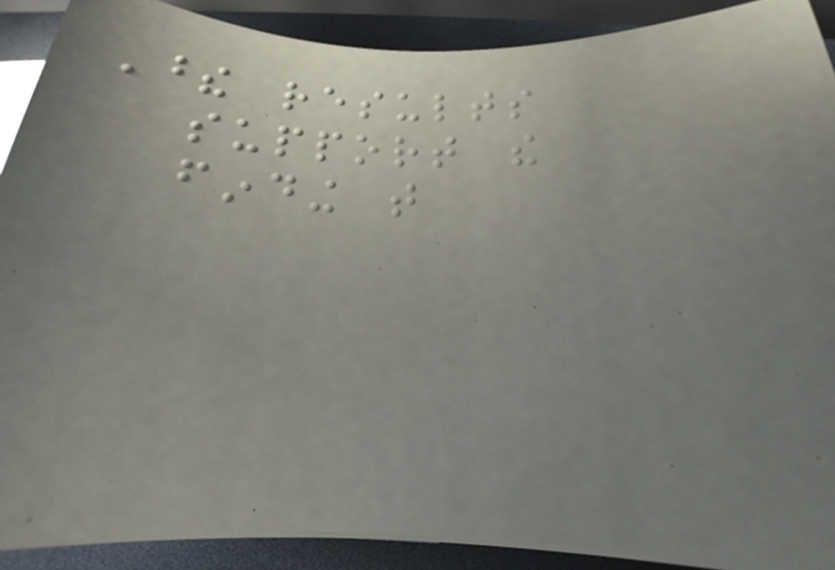These results
support the
finding that
